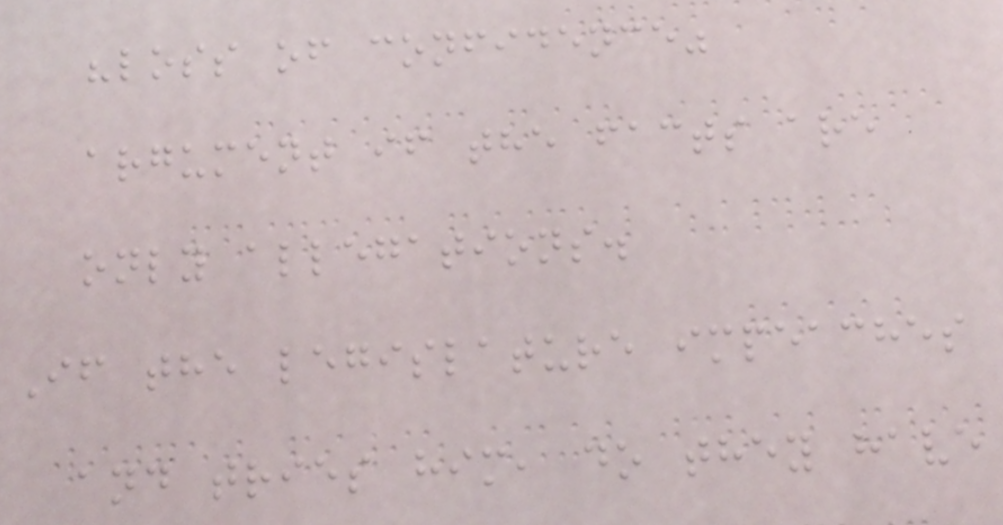"loss of confidence"
argument if the facts are
only allegations.
If the legislature impeaches
and tries him, do they have
